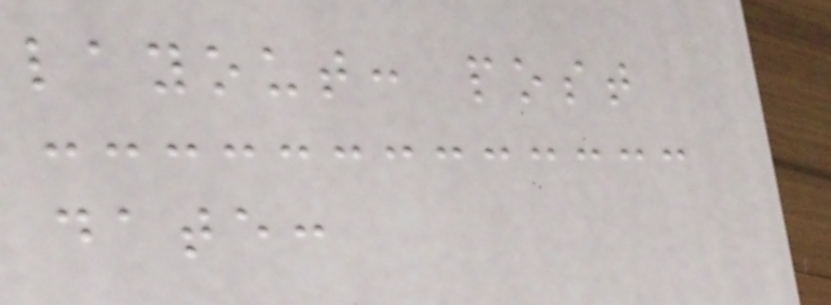layout: post
date:
